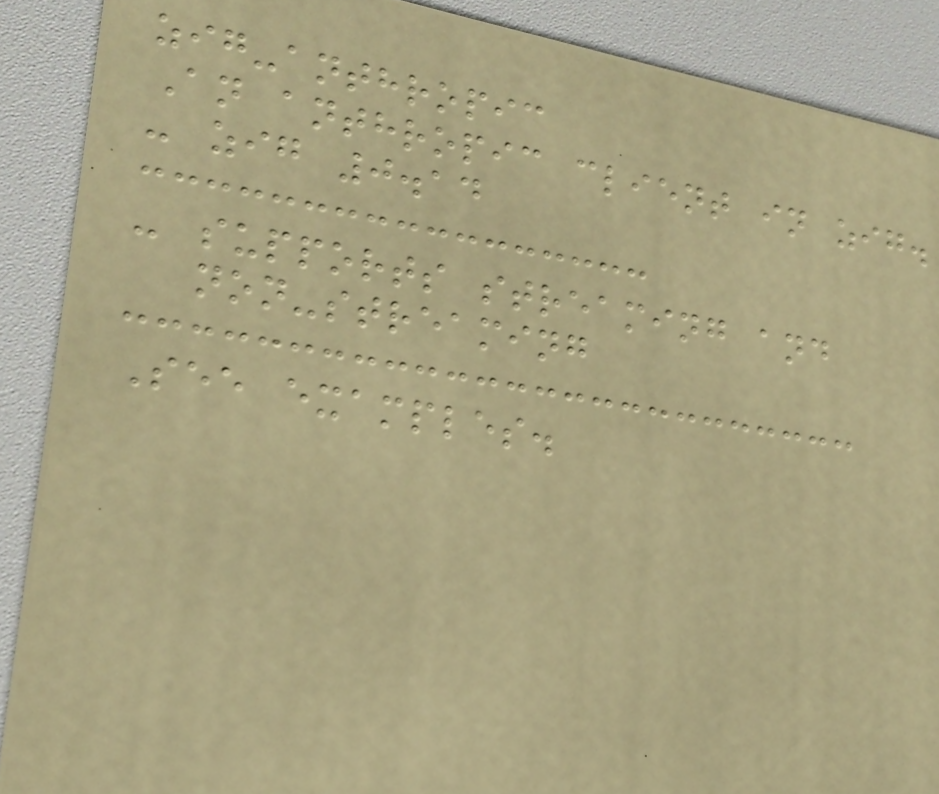zig-anthropic
An anthropic client in zig.
- zig 0.14
- supports streaming and
non-streaming
See examples.
